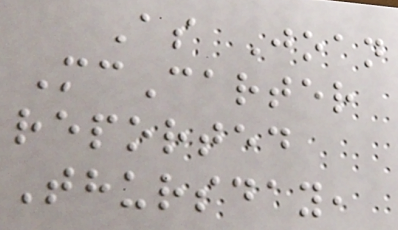As Joan
McCarter
reported
Thursday,
